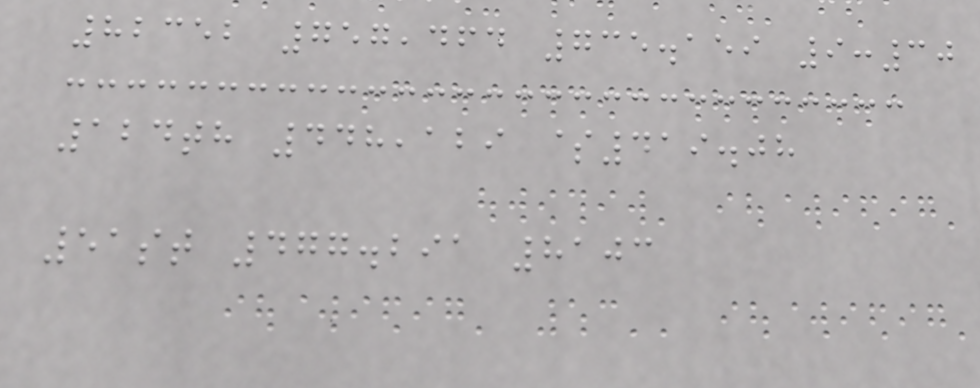82352 757,464 735.159 9:30
124th 448,129 $419.08
51st 477.291 8103
